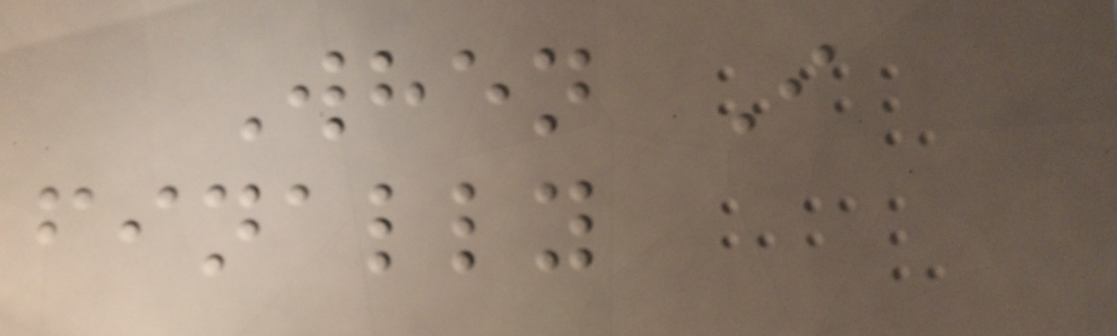When I
finally
